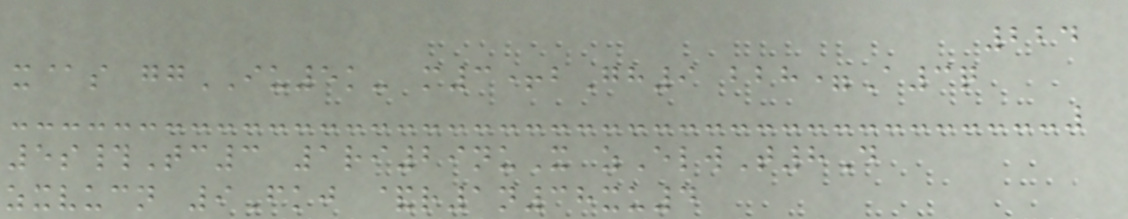224
x@s ggIU5k- m3+bGh9 bbh=A3q
5s#Tc3 1ri29nuX zElwT8D
zxvucn 9Fkj &r1n38xu4
